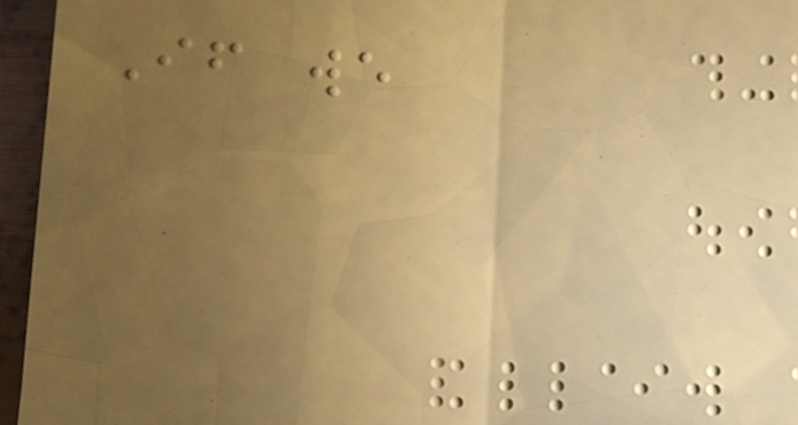If we
